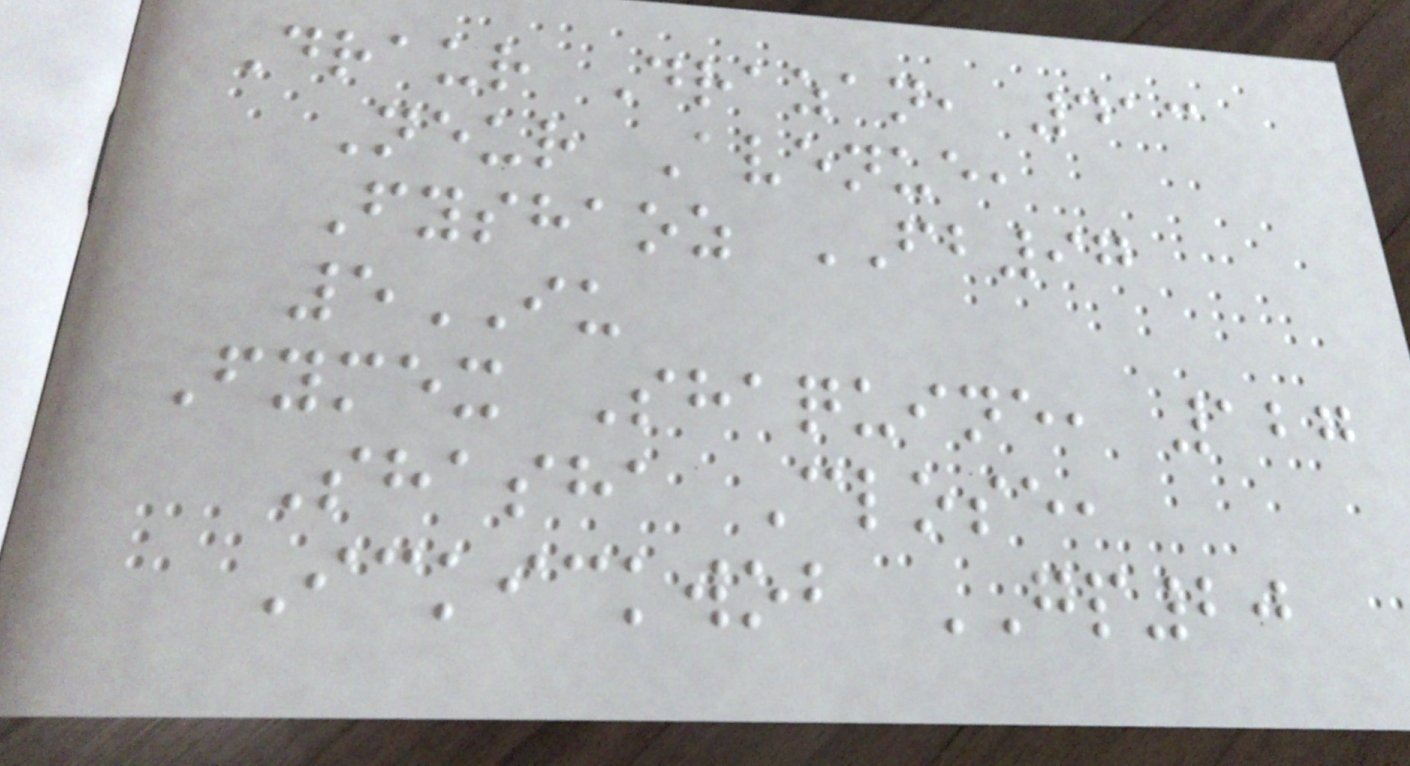Draur Drazan, 413
Neur Avenue,
Fyshaoz FB97
5IU
Fymex Shaquine, 127
Shasha Close,
Ickickwob GP20
